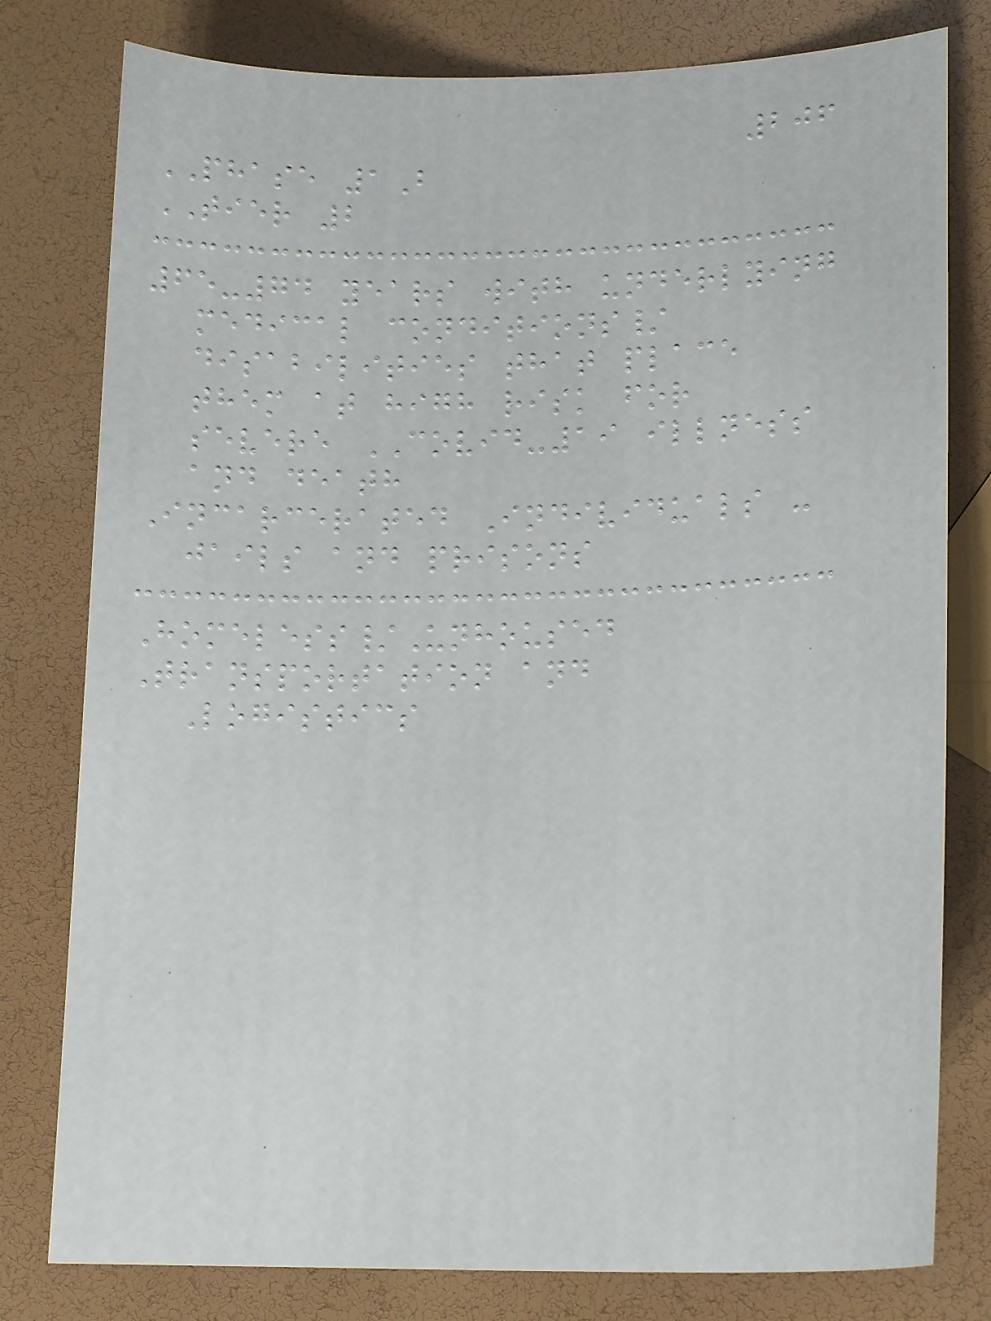206
PHASE 1B
TIER 2
65-74 years with underlying
medical conditions/
disabilities that place
them at high risk for
severe COVID-19 illness
and death
Incarcerated Individuals -
jails and prisons
Homeless/Unhoused
Transportation and
Logistics
